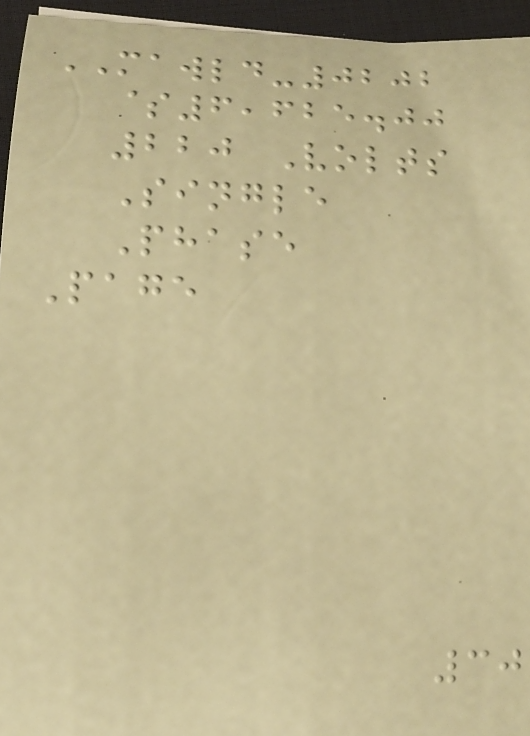MAWLD-0202
$6,625.00
220 Volts
Single
Phase
Page
30
